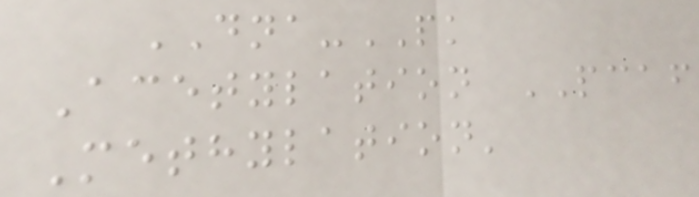DNA-PK
Acetylation PCAF
Methylation'
